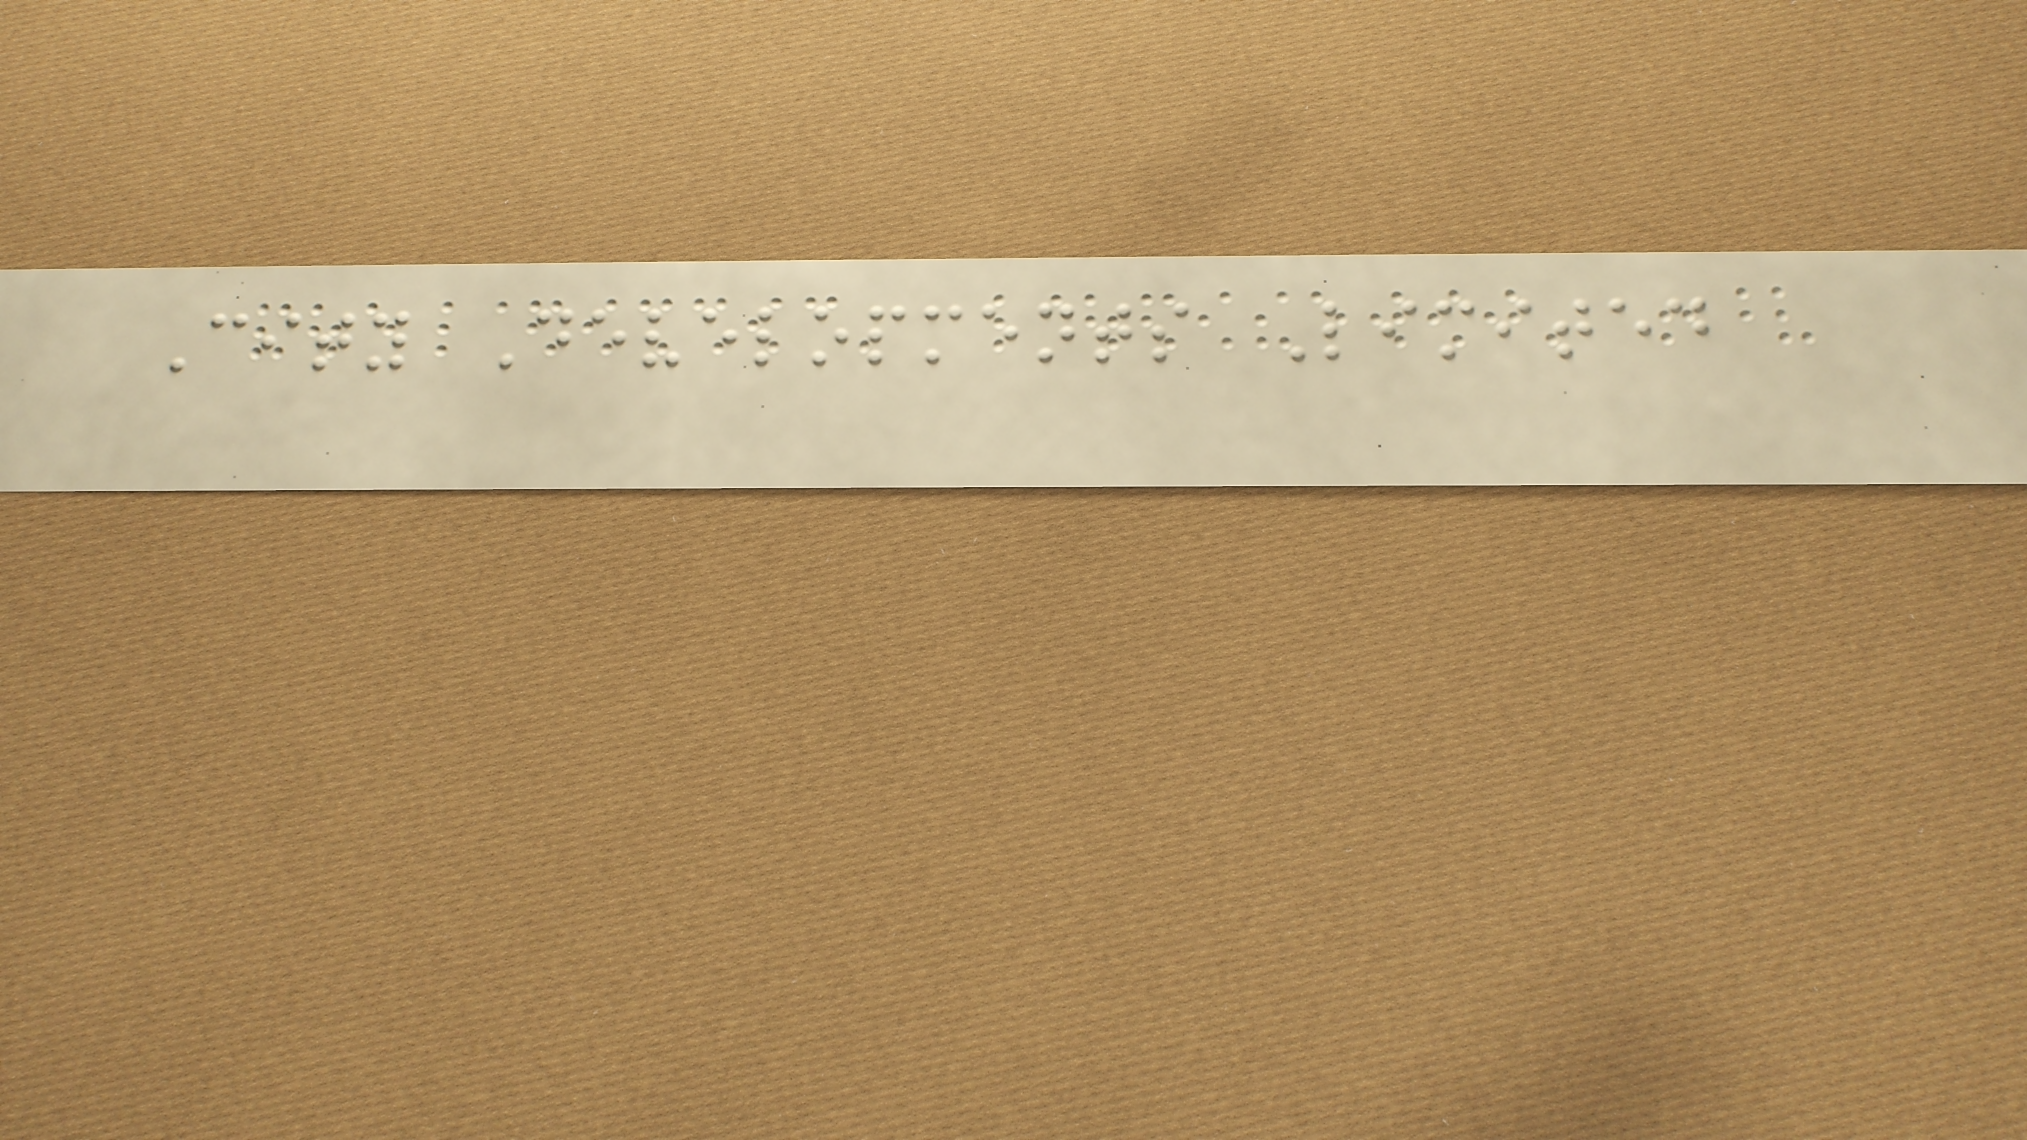City Developments Limited
